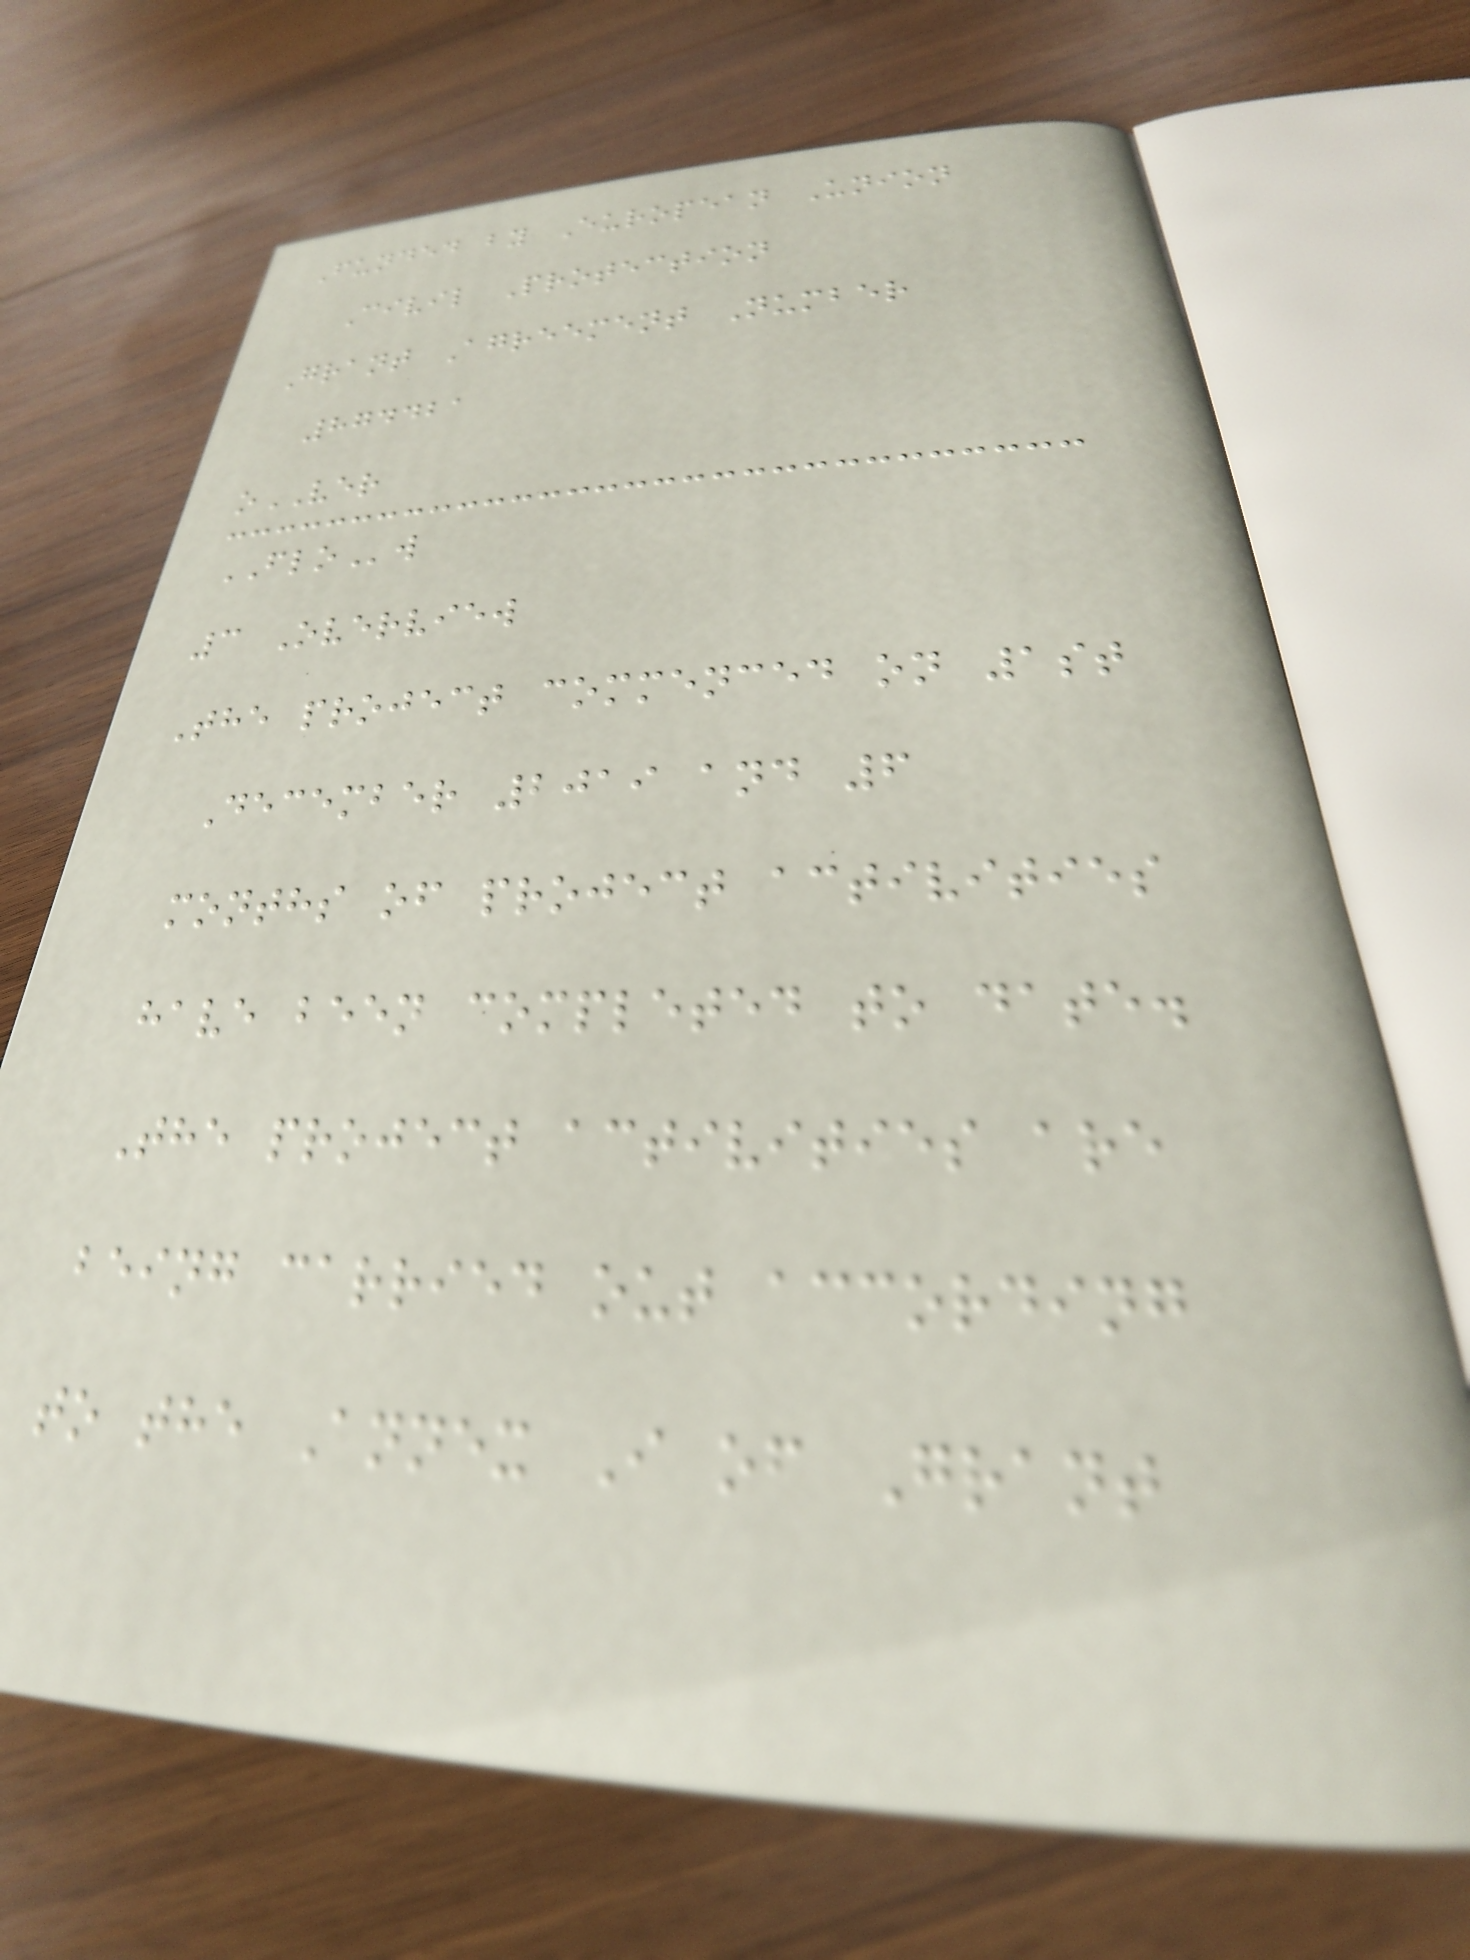Funded by European Union
Civil Protection
Grant Agreement Number
874421
oVER
FLOw
3 Overview
The project commenced on 1st
December 2019 and 6
months of project activities
have been completed to date.
The project activities are
being carried out according
to the Annex I of Grant
